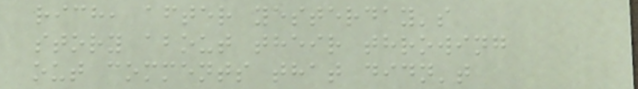rich, after yesterday's
story about their throwing
out comments that didn't
